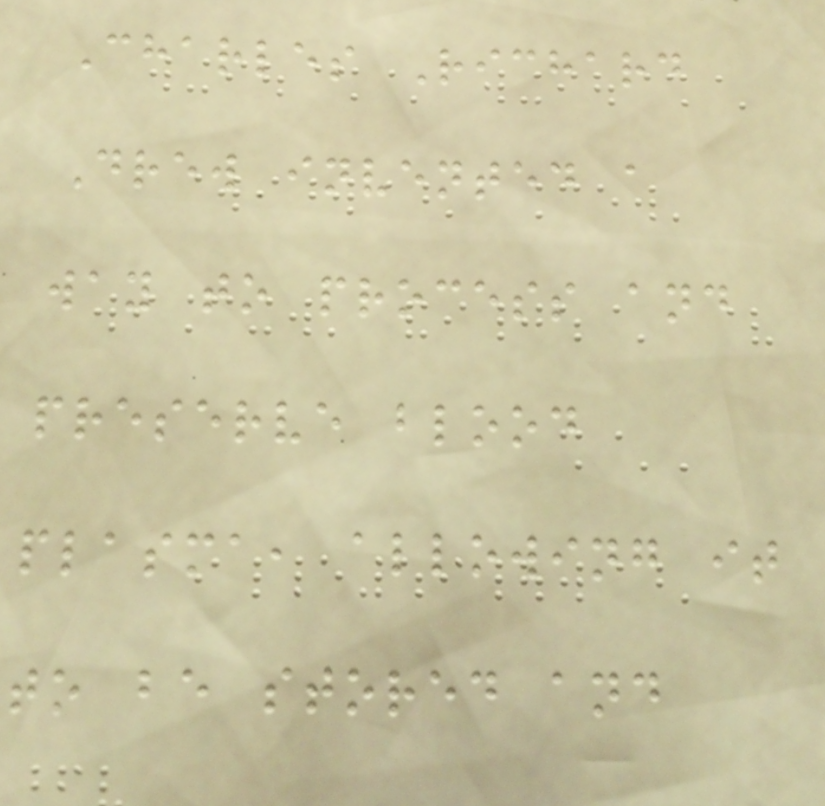Charles Richard
Drew invented a
way to process and
preserve blood
plasma, allowing it
to be stored and
